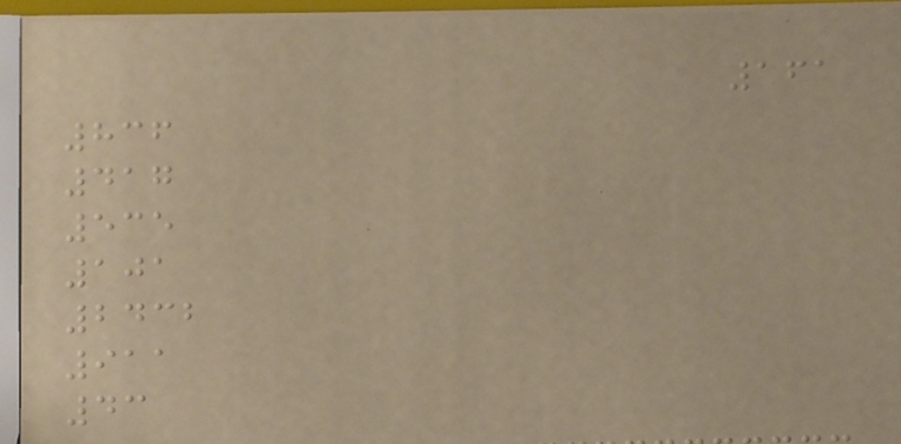161
836
417
535
101
2432
911
43
